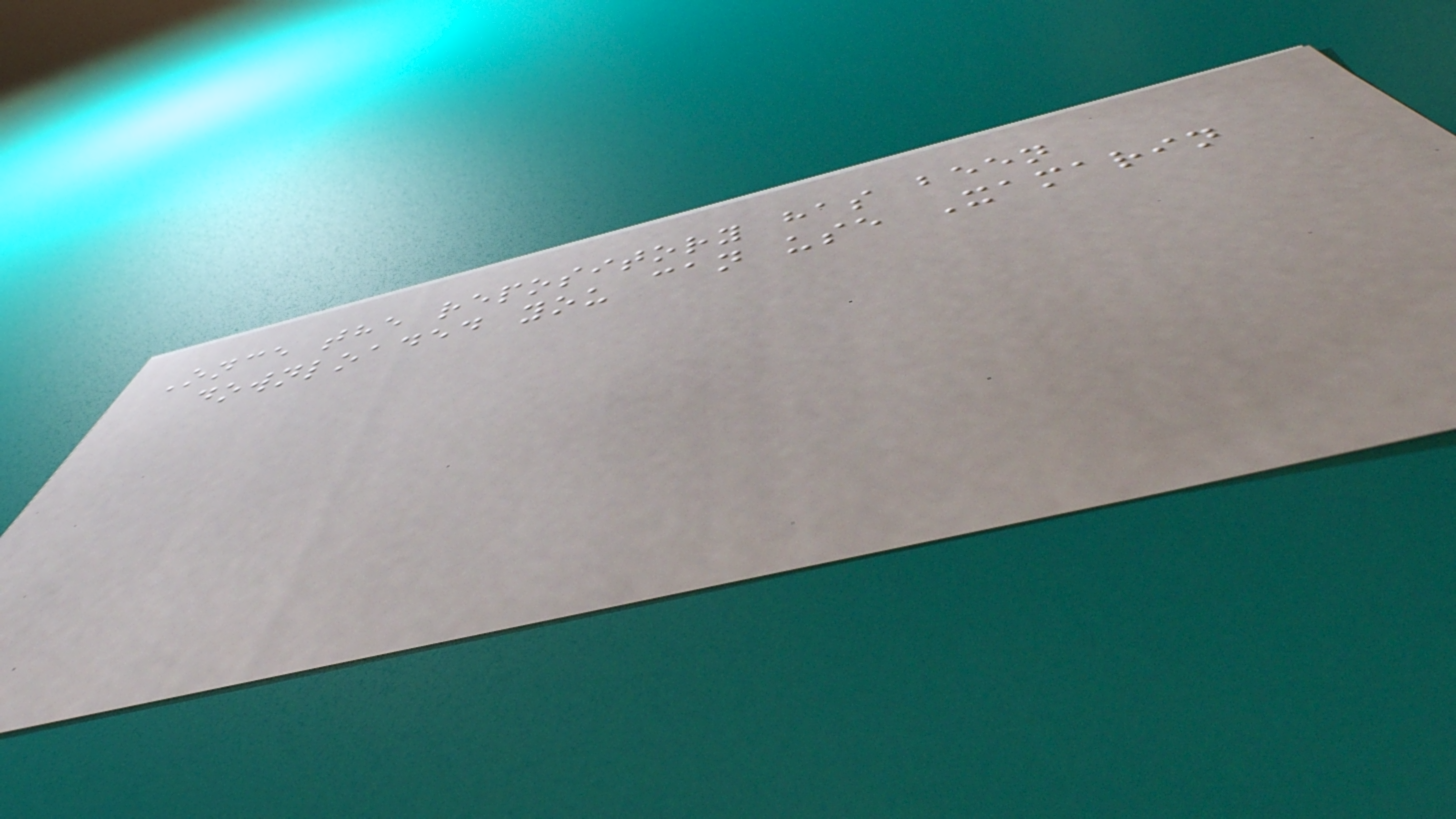Once the repository has been
downloaded you can use Xamarin
